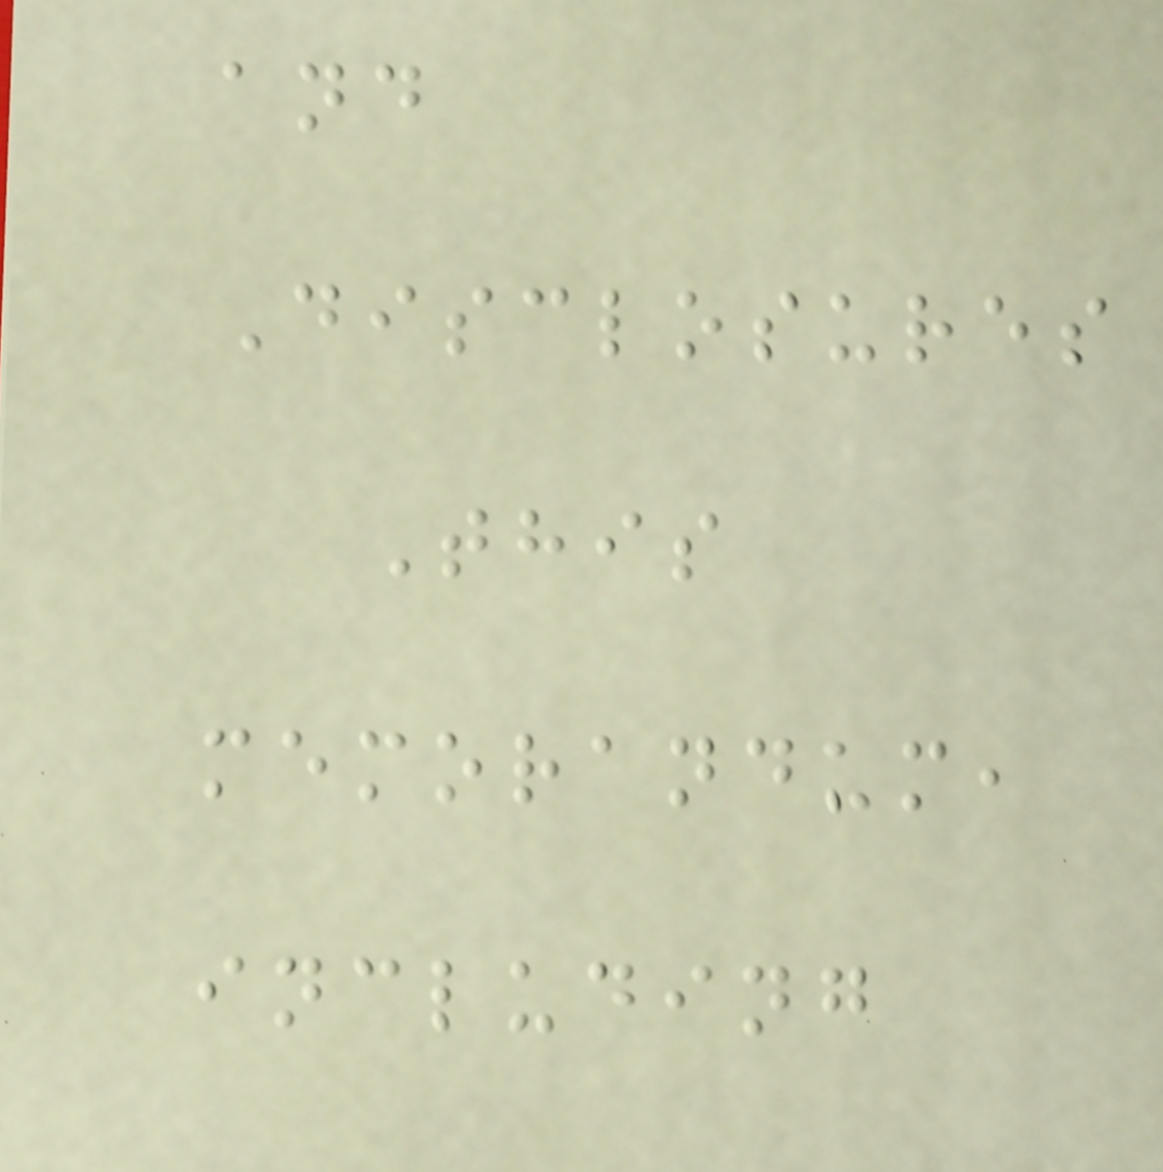and
Disclosures
This
memorandum,
including
